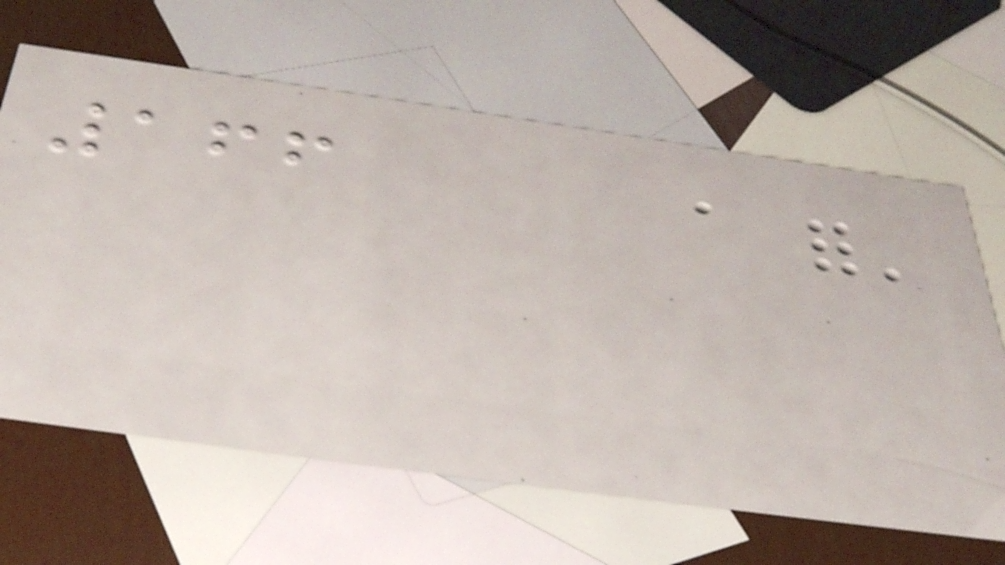166
